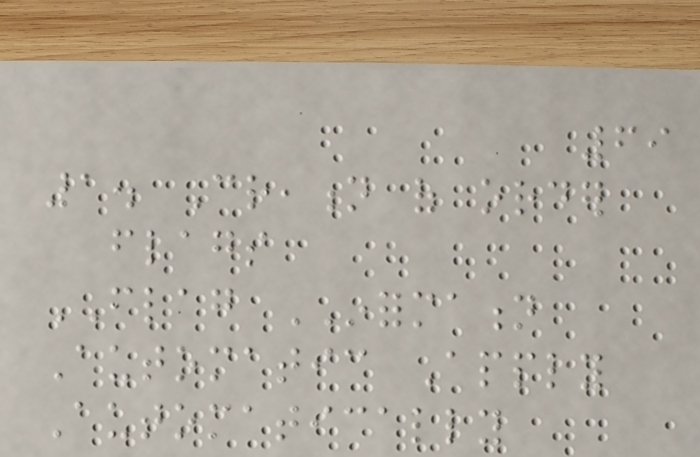69
1. Creation of order
flags
FLAG INFORMATION
Automatic Apply
Automatically
